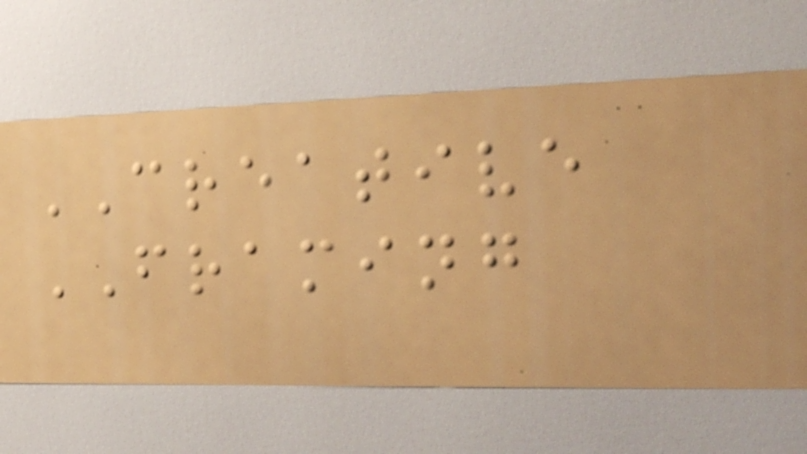CREATIVE
FRAMING
